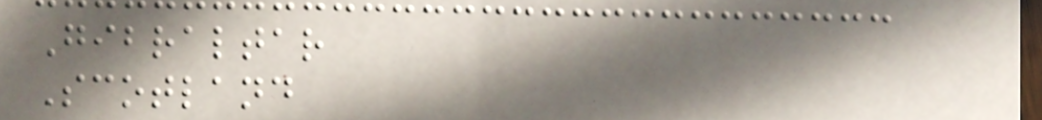Gibraltar
Scotland
